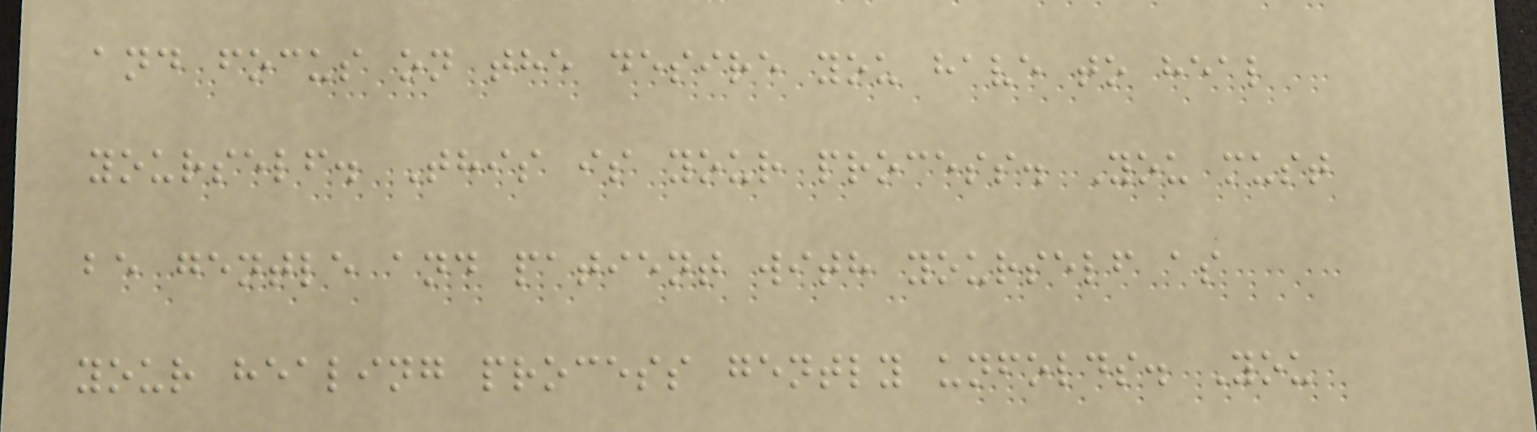and focus on the desire you have to heal
yourself. This is your process. You must
be gentle and patient with yourself as
your healing process gently unfolds. You
